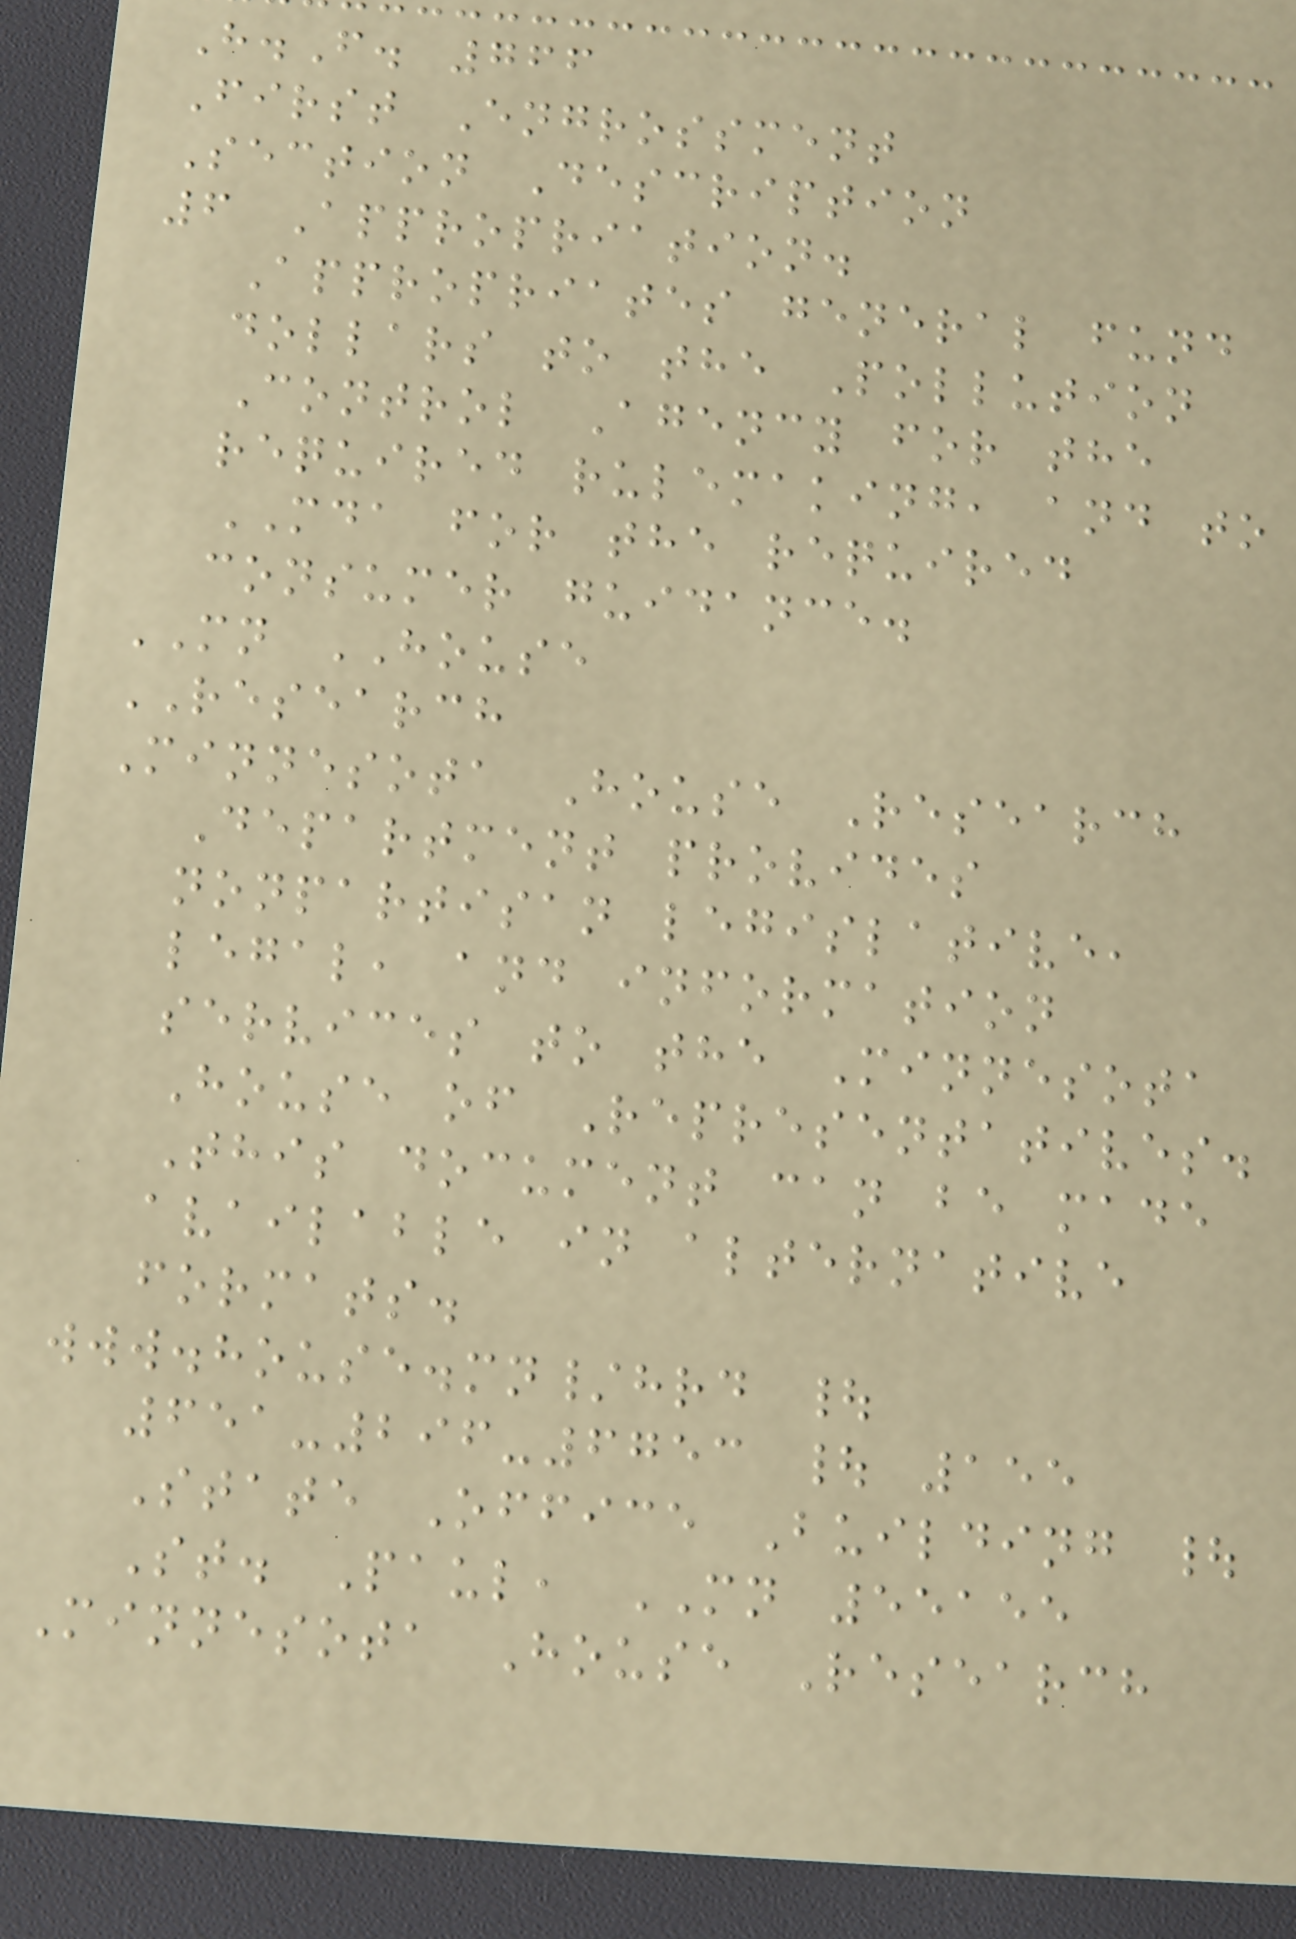H.F. 766
First Engrossment
Section Description
6 Appropriation.
Appropriates general fund
dollars to the Pollution
Control Agency for the
required rulemaking, and to
MDA for the required
consumer guidance.
MN HOUSE
RESEARCH
Minnesota House Research
Department provides
nonpartisan legislative,
legal, and information
services to the Minnesota
House of Representatives.
This document can be made
available in alternative
formats.
www.house.mn/hrd |
651-296-6753 | 155
State Office Building |
St. Paul, MN 55155
Minnesota House Research
